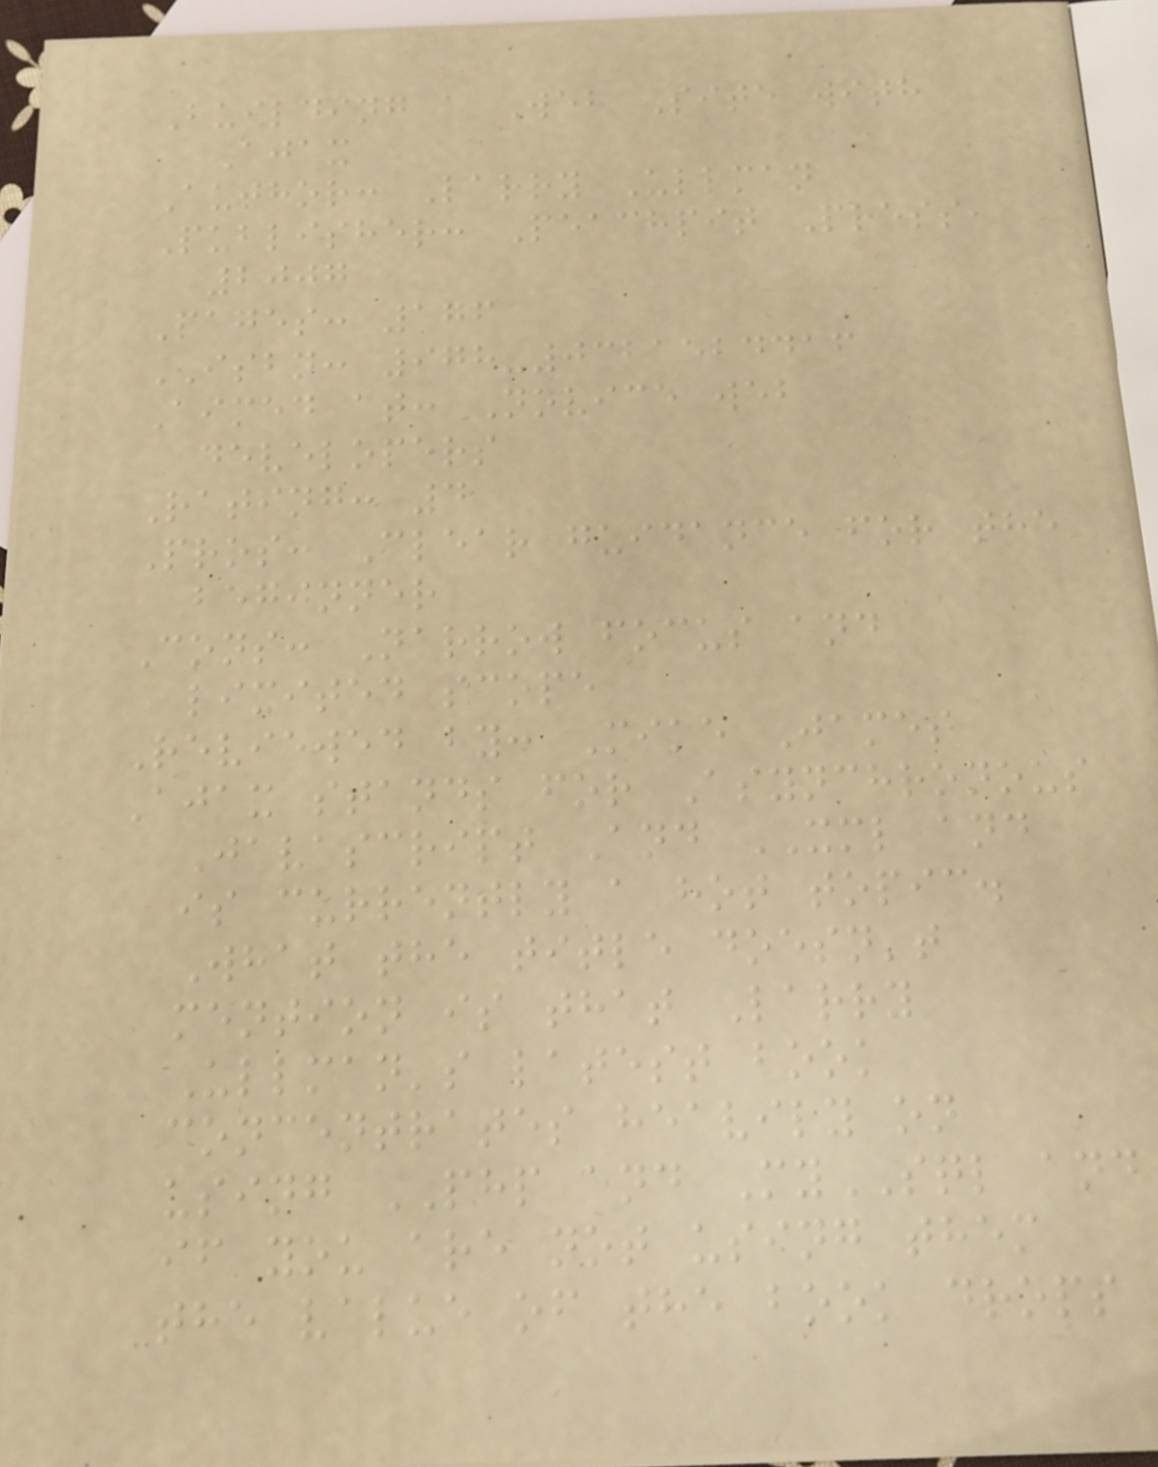Building a Web Site with
Ajax
Author: Larry Ullman
Publisher: Peachpit Press,
2007
Pages: 176
ISBN: 978-0321524416
Aimed at: Novice web
developers
Rating: 4
Pros: Clear guidance for the
beginner
Cons: Narrow focus and
limited scope
Reviewed by: Mike James
Ajax stands for Asynchronous
Javascript And XML and
is currently a hot topic.
What the title doesn't
mention is that Larry
Ullman's latest book
concentrates heavily on
using PHP and MySQL and
if you are not using them
the value of the book drops
